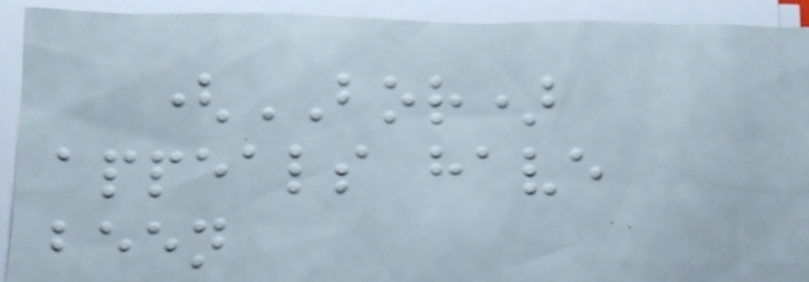(BOR)
appeals have
been
